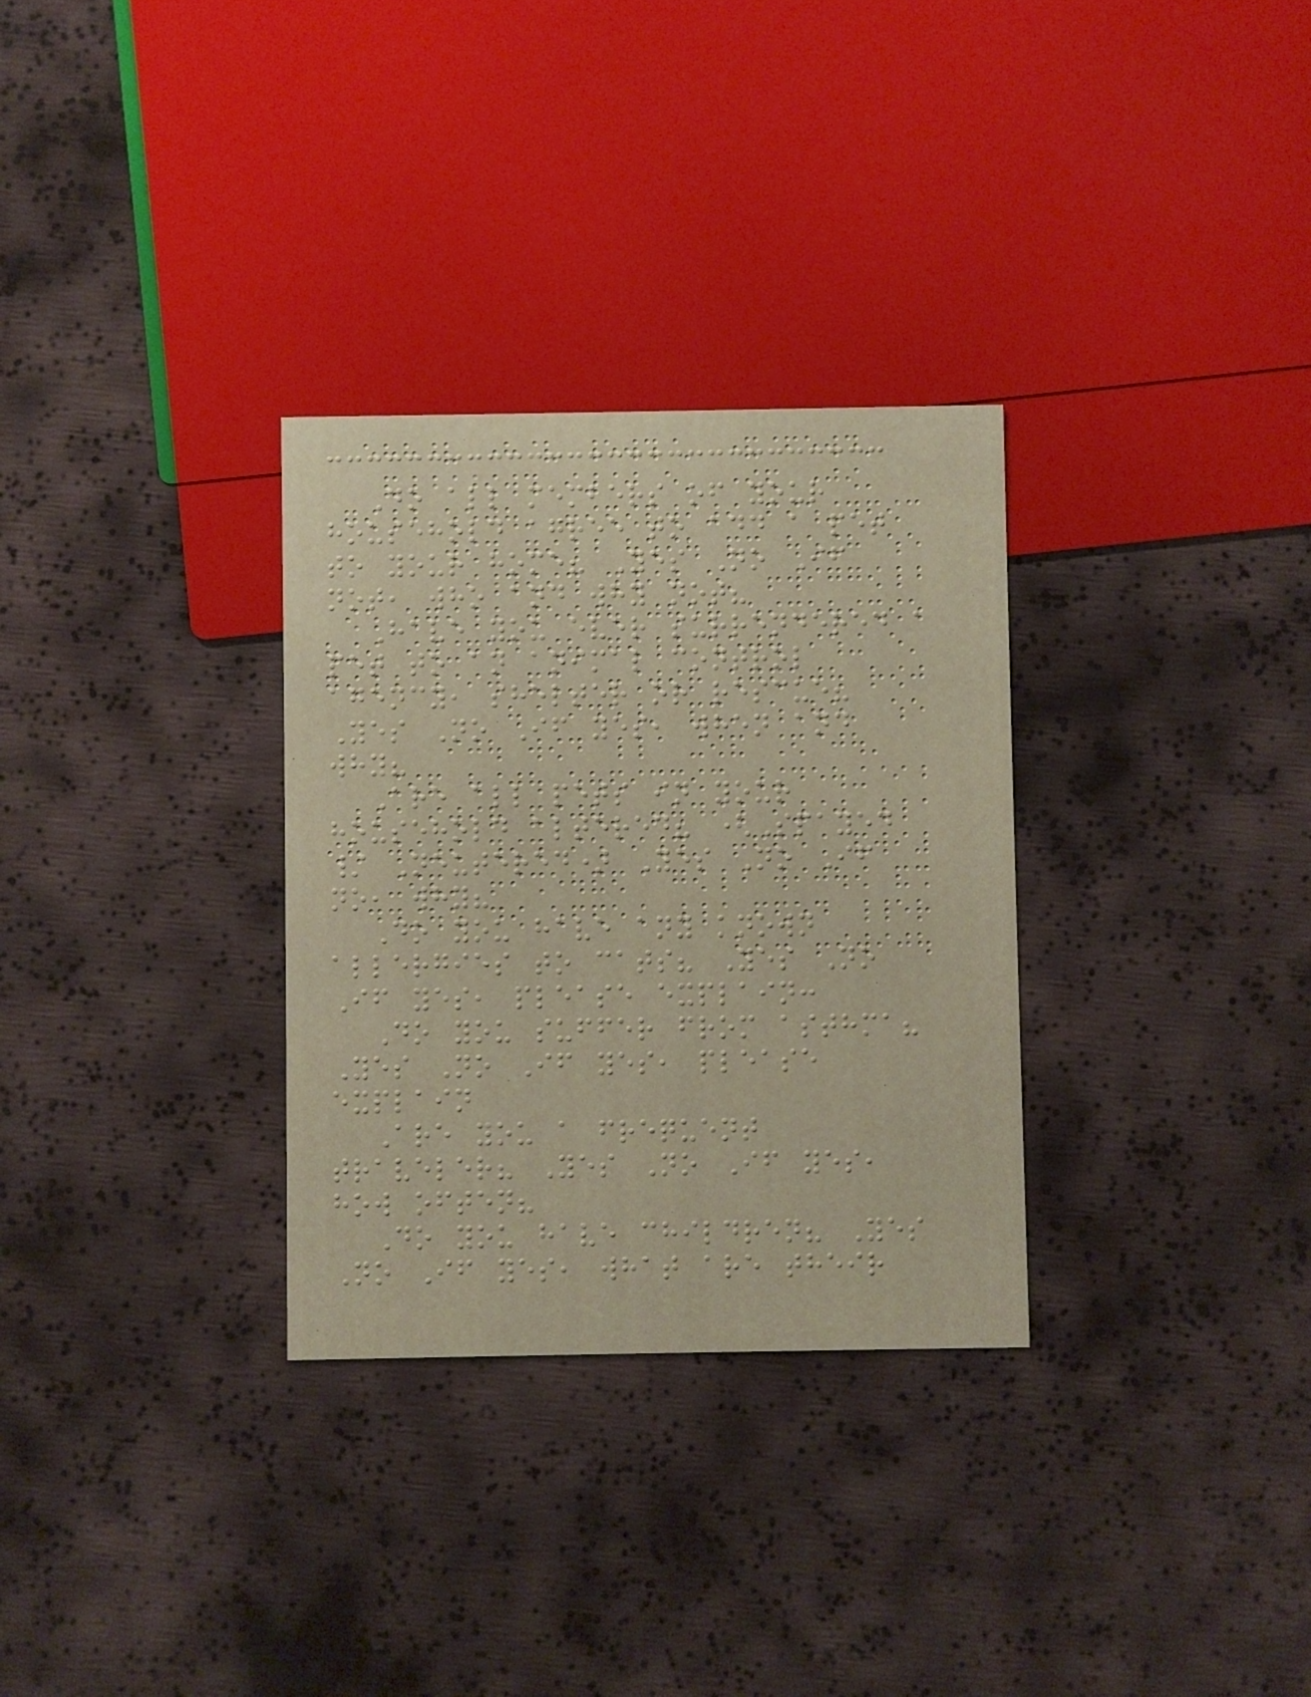Do all members of your
household agree to add a pet
to your home? Yes No If
not, who and why not?
Have you ever surrendered a
pet to an animal control
agency, shelter or rescue?
Yes No If yes, when and
why?
Are all pets in your
household altered? (Spayed
/ Neutered) Yes No If
no, why?
Do you have any known
allergies to cats? Yes No
If yes, please explain:
Do you suffer from asthma?
Yes No If yes, please
explain
Are you a frequent
traveler? Yes No If yes,
how often?
Do you have children? Yes
No If yes, what are their
